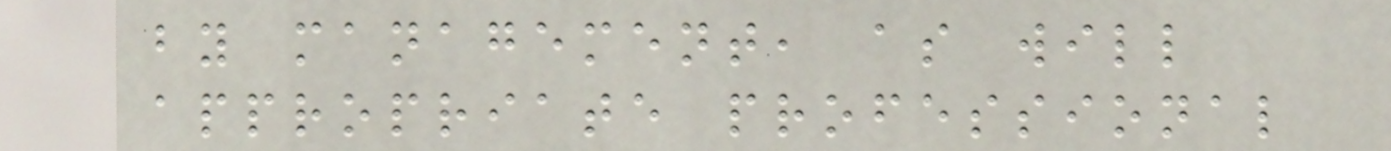by management, as will
appropriate professional
